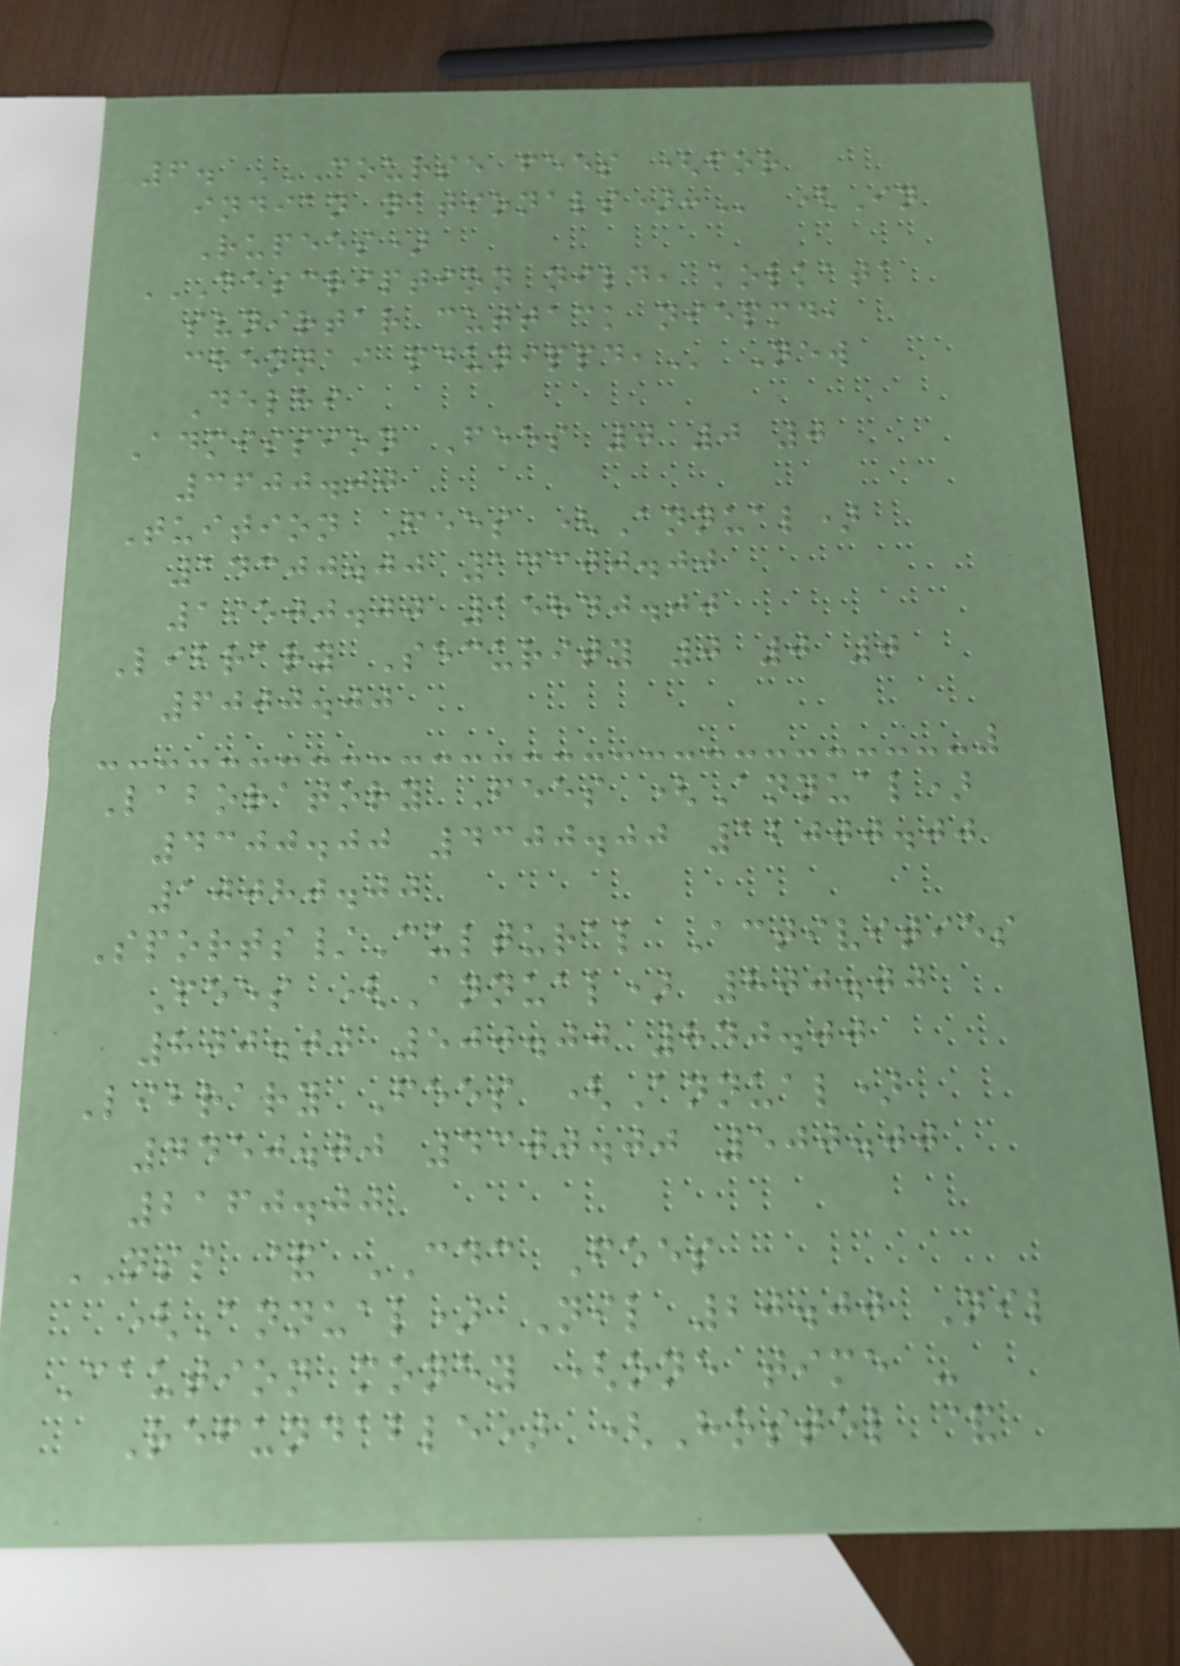6. COURSE FEES (FOR
INDIAN NATIONALS): (In
Rupees)
DESCRIPTION NILD, KOLKATA
SVNIRTAR CUTTACK NIEPMD,
CHENNAI PDUNIPPD, New
Delhi
Admission Fees 0 0 0
3600.00
Tuition Fees (Annual)
14300.00 14300.00
19500.00 15840.00
Library Security 0 0 0
6000.00
Laboratory Fees (Annual)
4300.00 4300.00 12000.00
10080.00
Sports/Cultural Activities
Fees (Annual) 800.00
800.00 500.00 840.00
Library Fees (Annual)
4450.00 4300.00 500.00
2160.00
NSS & CDC Fees
(Annual) Nil 20.00 Nil
Caution money (one time -
Refundable) (Hostel &
